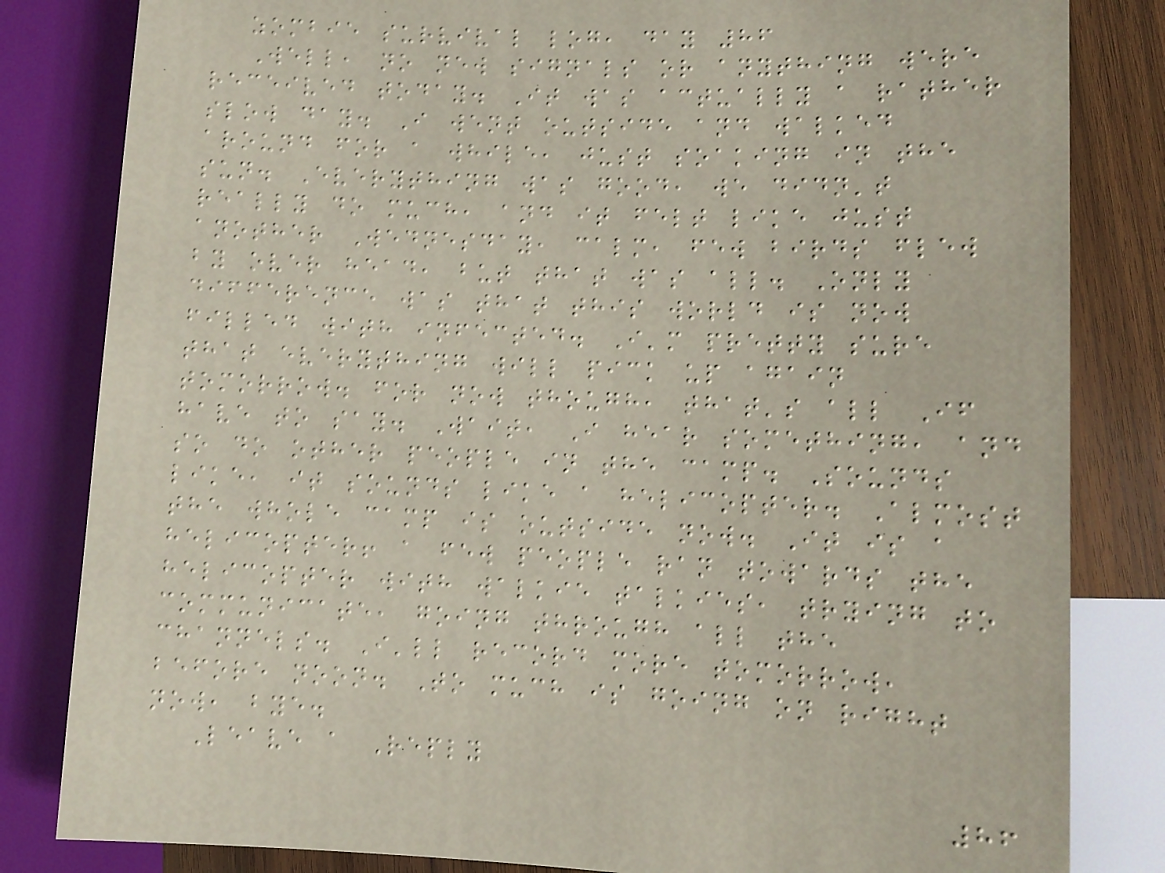zombie survival log, day 86
Well, no new signals or anything were
received today. It was actually a rather
slow day. I went outside and walked
around for a while, just soaking in the
sun. Everything was good, we didn't
really do much, and it felt like just
another Wednesday, calm, few birds flew
by over head, but that was all. Only
difference was that this world is now
filled with infected. I'm pretty sure
that everything will pick up again
tomorrow. for now though, that's all If
have to say. Wait, I hear something, and
so do other people in the camp. Sounds
like, it sounds like a helicopter. Almost
the whole camp is outside now. It is a
helicopter! a few people ran towards the
helicopter with walkie talkies, trying to
communicate, going through all the
channels. I'll record more tomorrow,
before noon. To much is going on right
now, bye.
Leave a Reply
86
